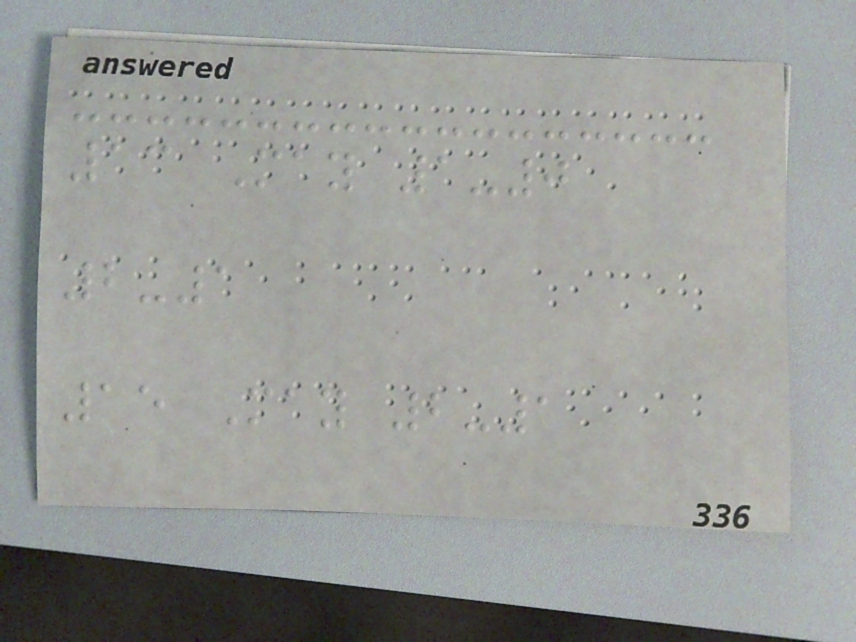13 May 1-0
2-1
15 May 2-1
